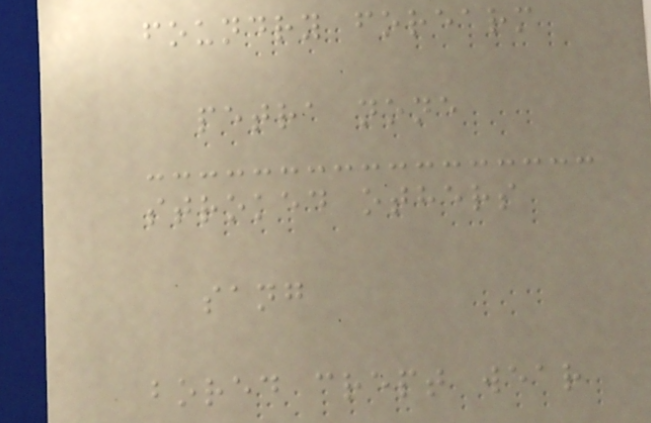foundry forearm
petra none
stroked others
sang
bored crept wear
